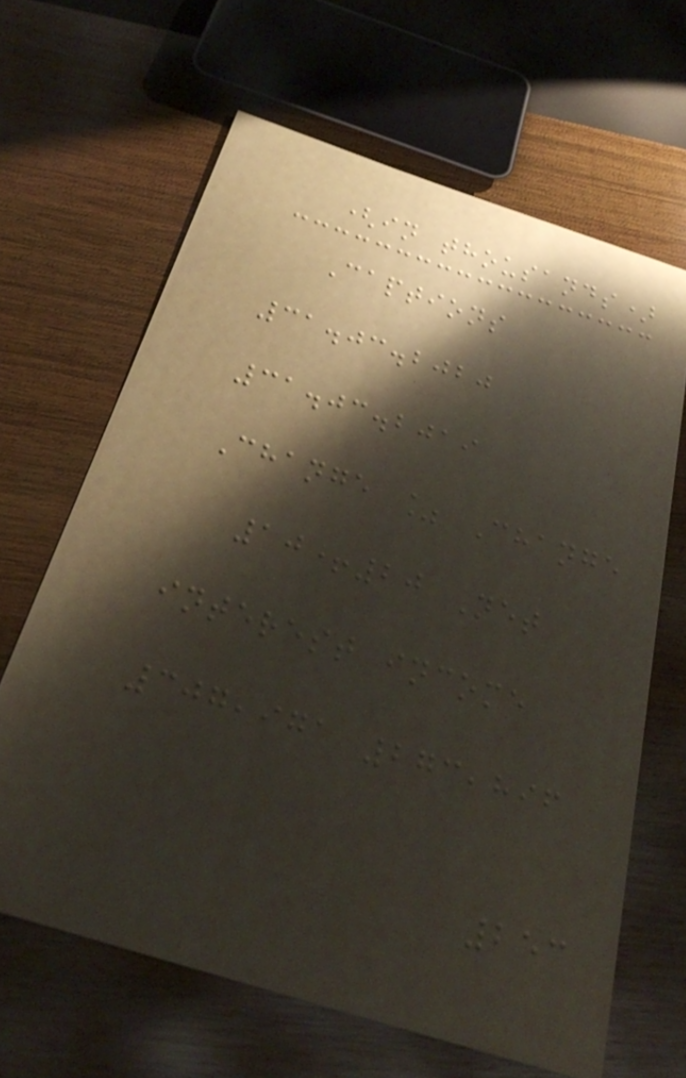(in thousands)
Captions
31.03.2020
31.03.2019
Change % Change
10+20 Net
interest income
307,971 273,896
253
